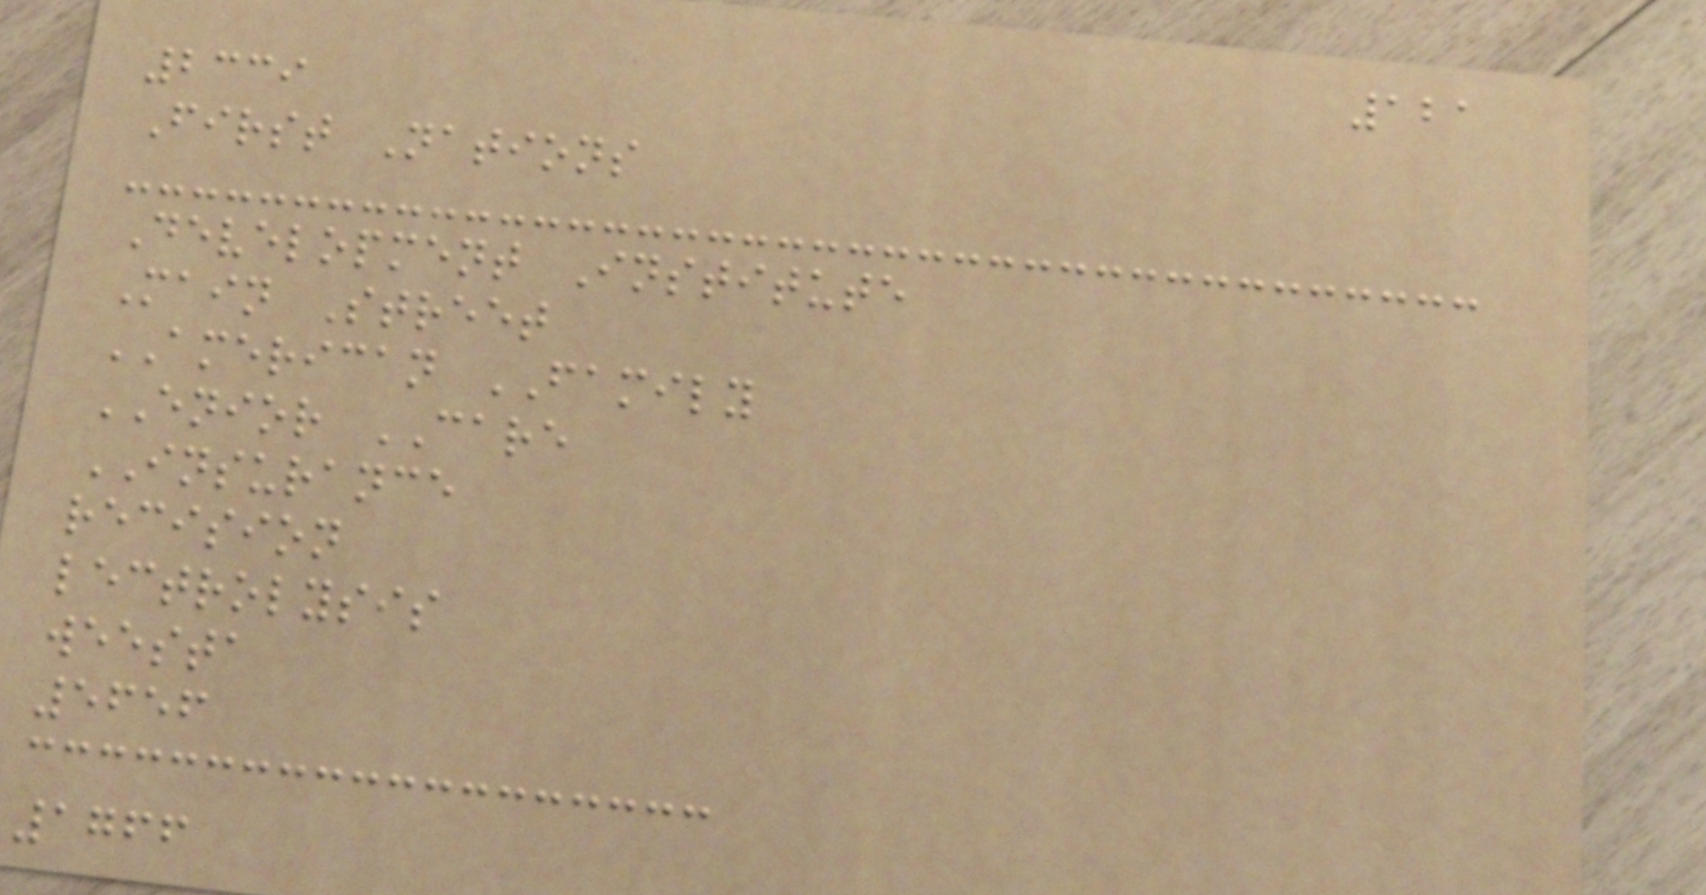121
2339
First Nations
Development Institute
Main Street
AMERICAN FAMILY
ENIOR CARE
INSURANCE
recision
lectrolysis
weesta
5656
1766
